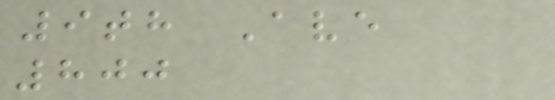9th Ave
800
